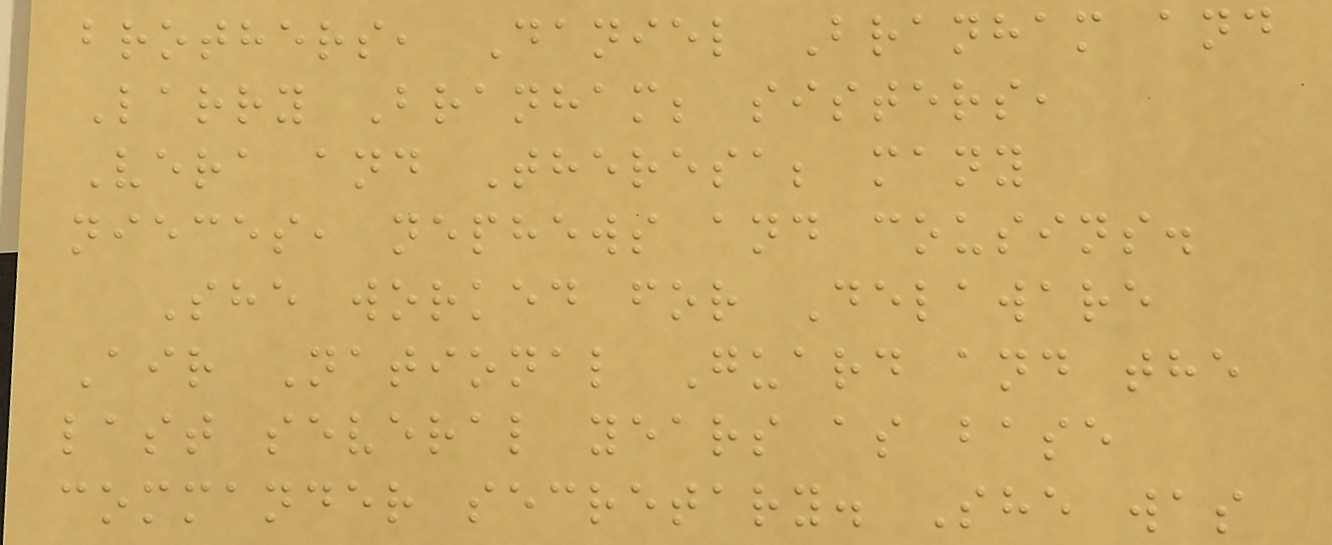brothers, Daniel Branham and
Larry Branham; sisters,
Vera and Theresa; many
nieces, nephews and cousins.
She worked for Delaware
Air National Guard and the
last several years as base
commander secretary. She was
